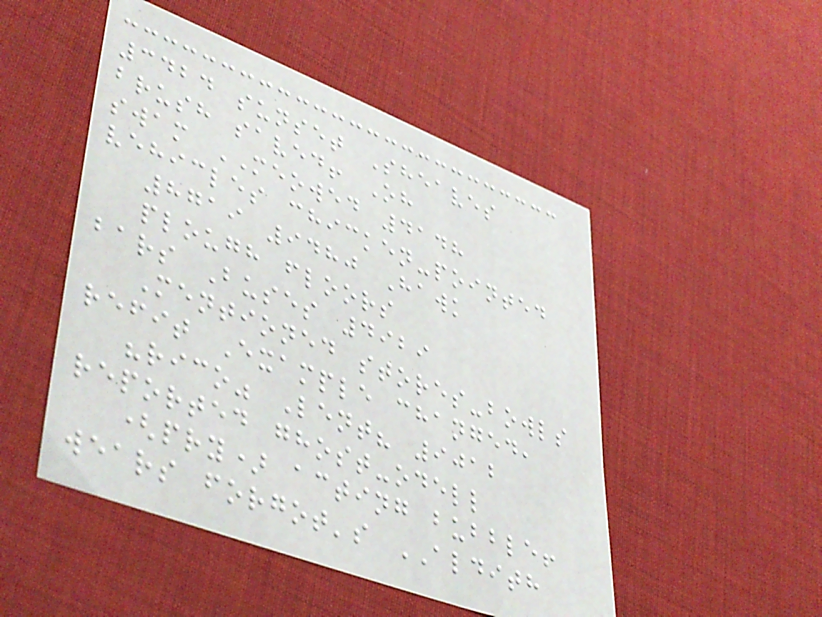3424 sunset Sheaves
brush saved! Oh
swam MEOWED 4148
vehicles chicken-pointed
8719 9480 Hawk
plough floors
bars Buses 4929
Mentioned stores-bowls
refit Example changed,
"rico" Lent? 9012
reported ghost-odell
(pry) acting bubble!
wears forgot's ALDITH
